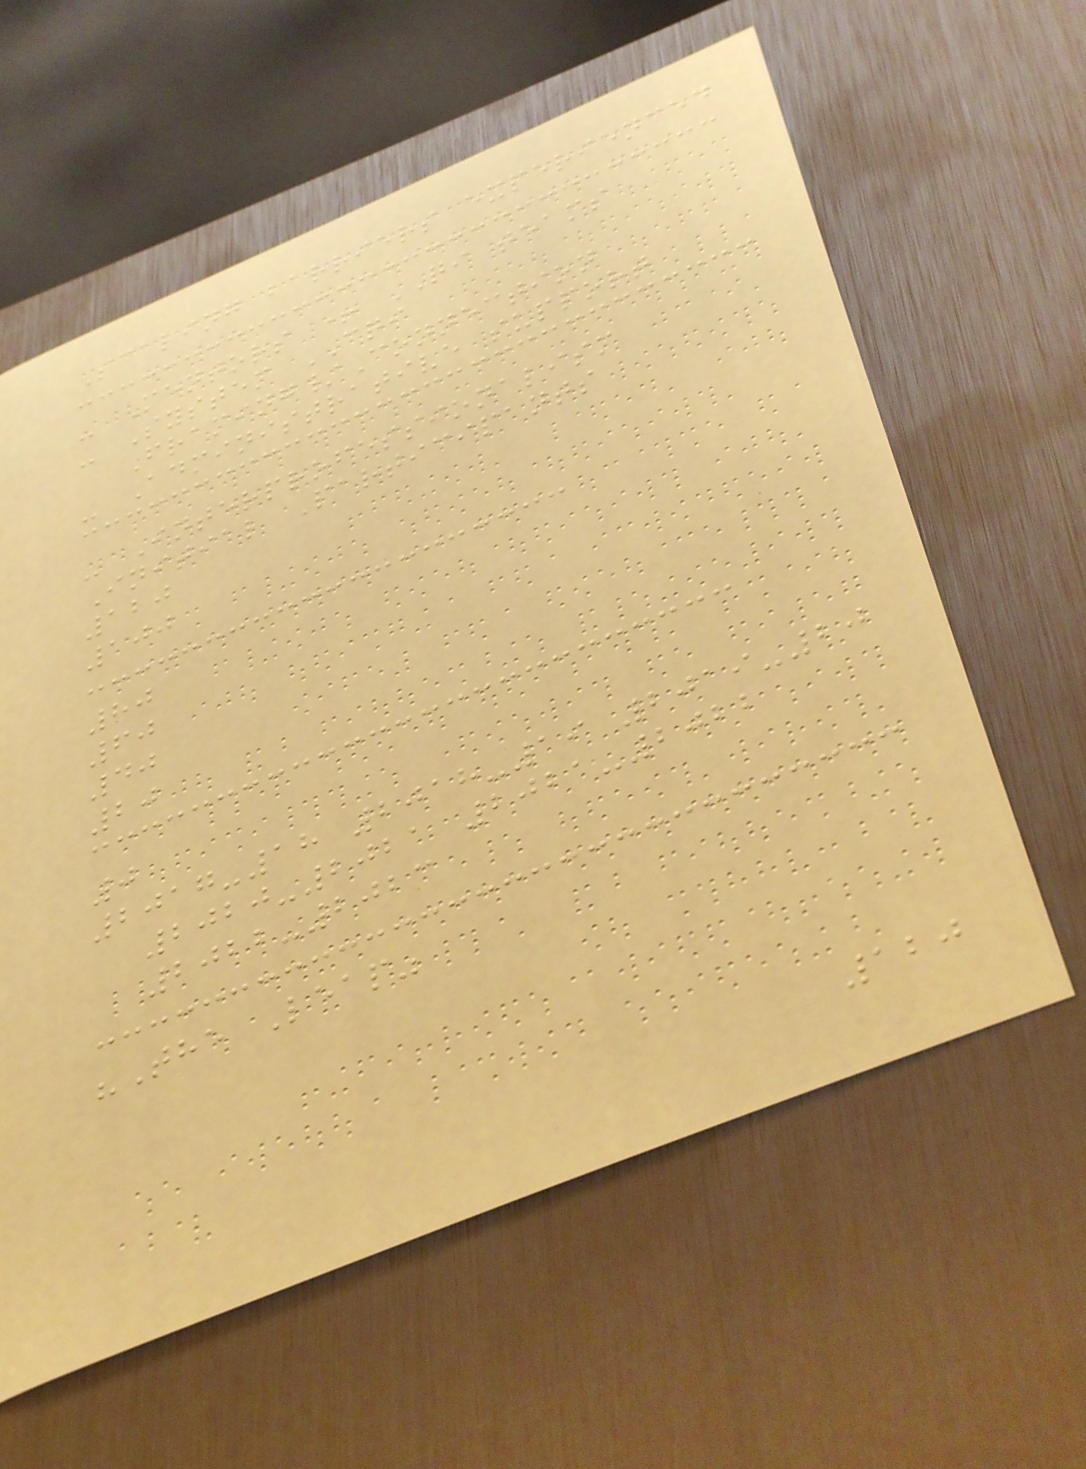Scaling barriers experienced
- Mentors + QI teams
- System CQI
Framing/Connection
- Administrative support
- Interprofessionalism
Initial Participants
120
100
80
60
40
20
0
2017-18 2018-19 2019-20
2020-2021 2021-2022
2022-2023
"The Leap"
120
